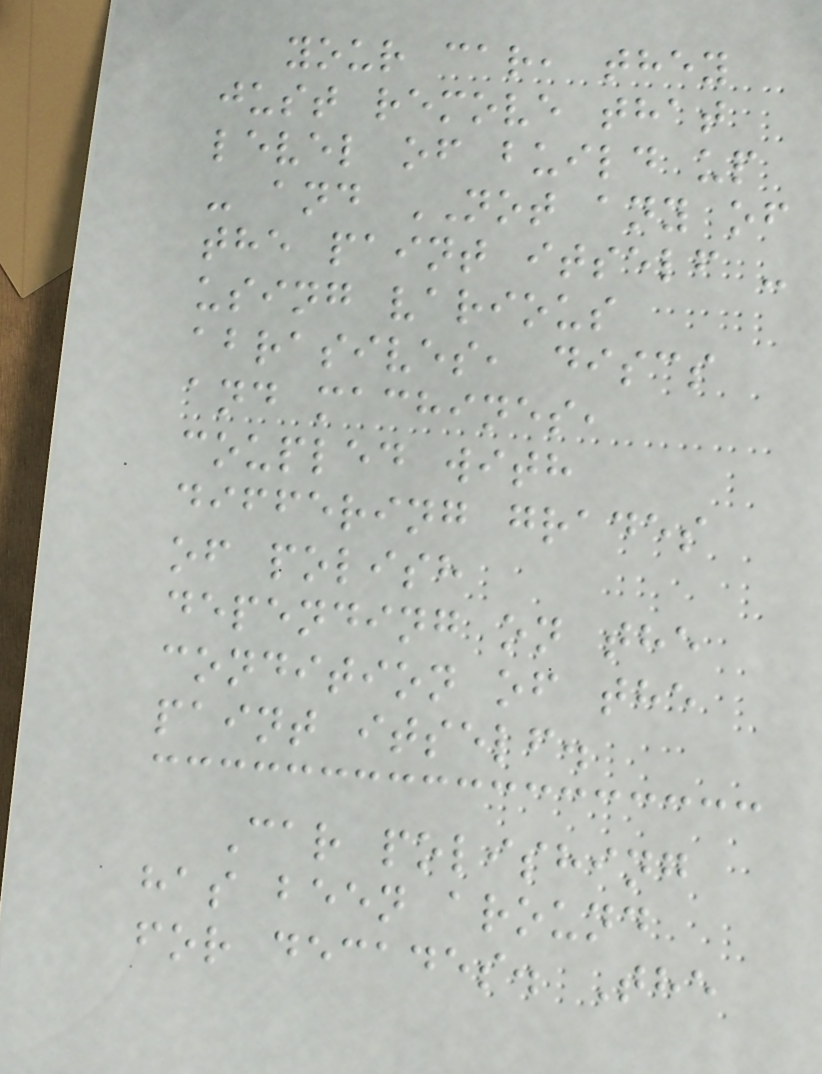your car, they
just remove that
level of build up
- and NOT any of
the paint itself -
using various
abrasives, discs
and machines,
coupled with
differing grades
of polish
depending on the
condition of the
paint itself.
Car polishing
has been around
for decades. The
